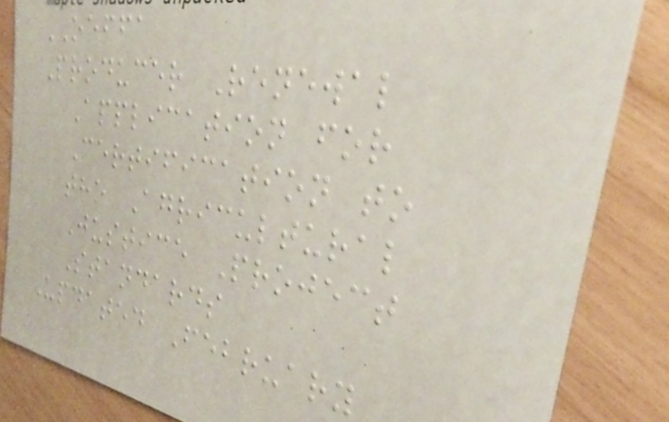OEFFA
Producer Renewal
Application for
Certification to
the Agricultural
Justice Project
Standards
Updated February
